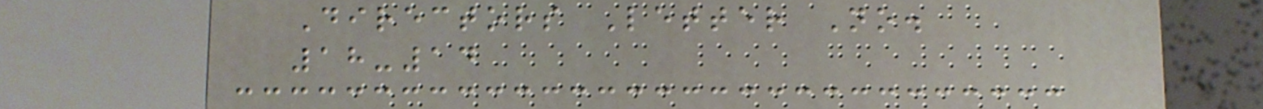Directors Letter No.
18-14
